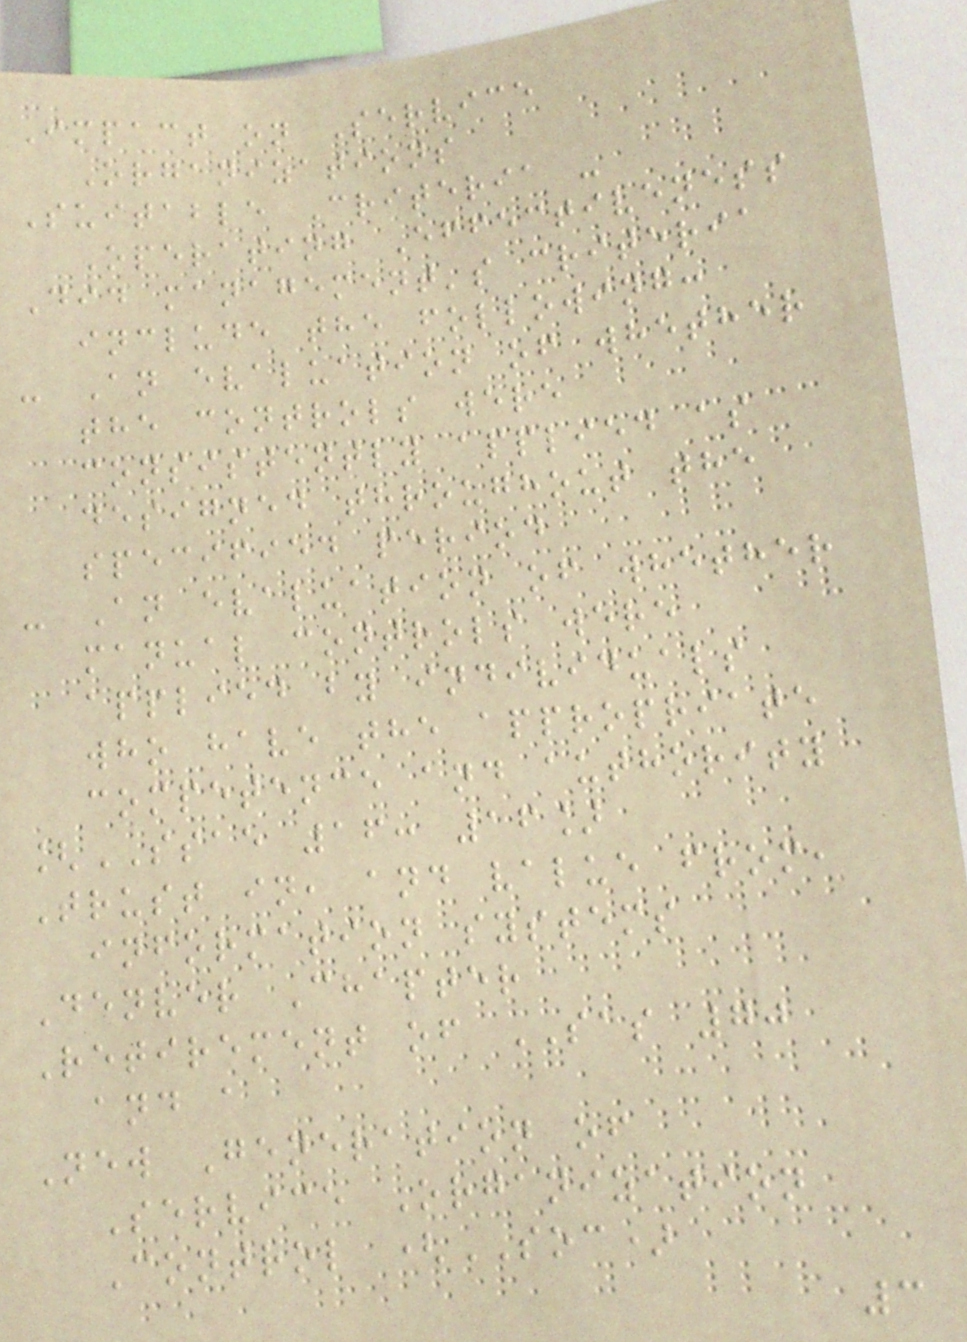Impact on Service
Organizations
Suitable Criteria -
Operating Effectiveness
Did management's criteria
include the following:
- An evaluation of whether
the controls were
consistently applied as
designed throughout the
specified period
- An evaluation of whether
manual controls were
applied by individuals
who have the appropriate
competence and authority
[SSAE 16: 16]
Trust in, and value from,
information systems
Denver Chapter
Retirement of SAS 70
and a
New Generation of
Service Organization
Control (SOC)
3
